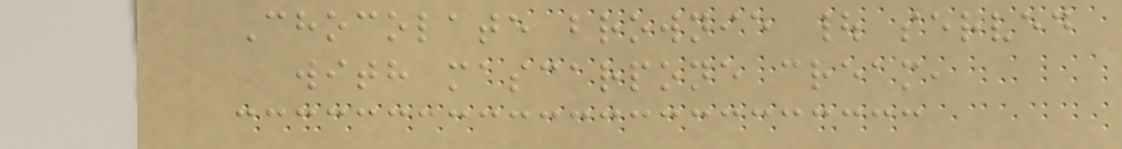Chocolate brownie | served
with mascarpone cream,
